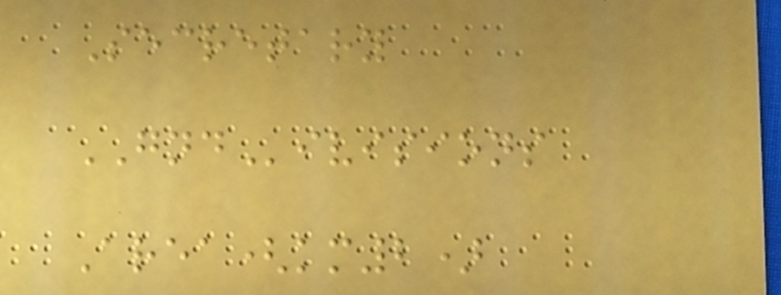Secretary
GNDivisions
Area(km2)
